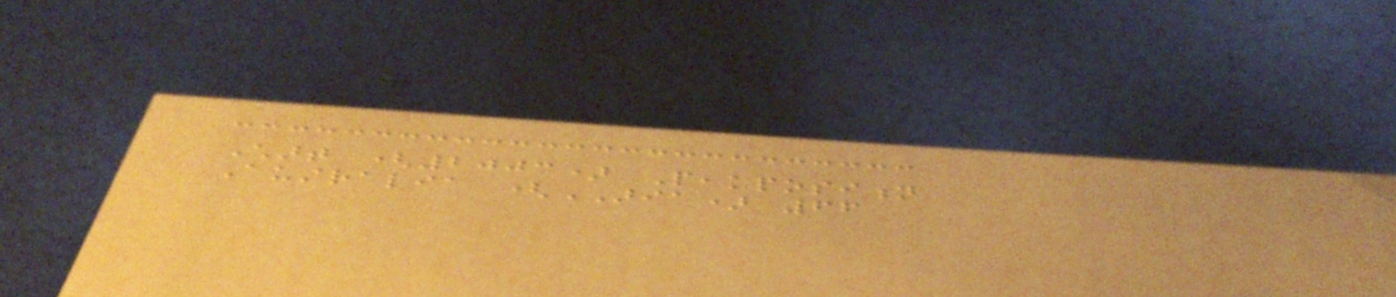Chart (2003) Peakposition
Australia (ARIA) 66
